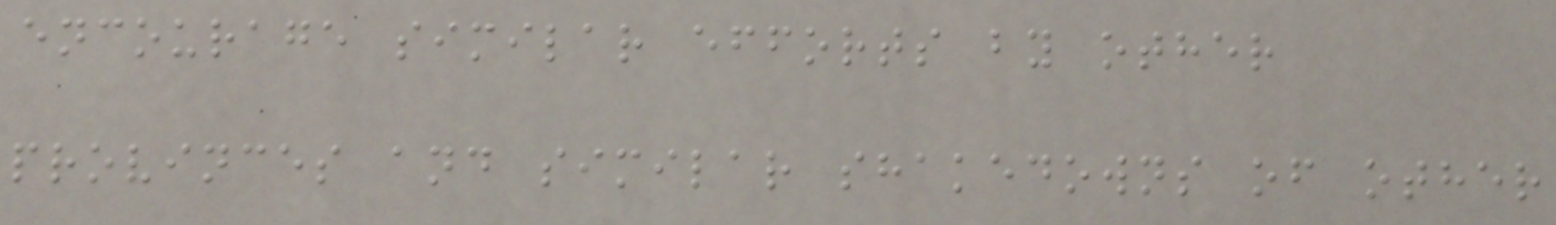encourage similar efforts by other
provinces and similar shakedowns of other
